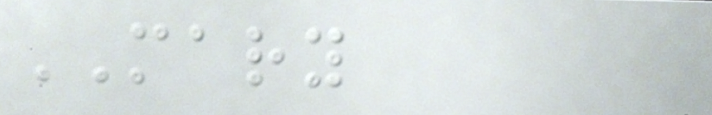MARY
